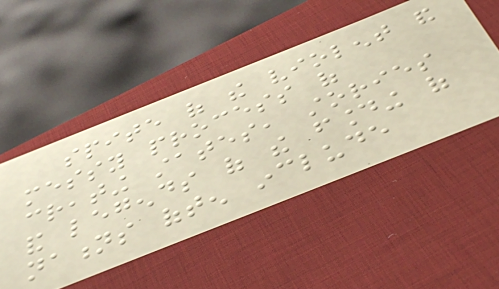spite of the violent and
messy process of
creating states, stories
and legends of the founding of
nations often include
